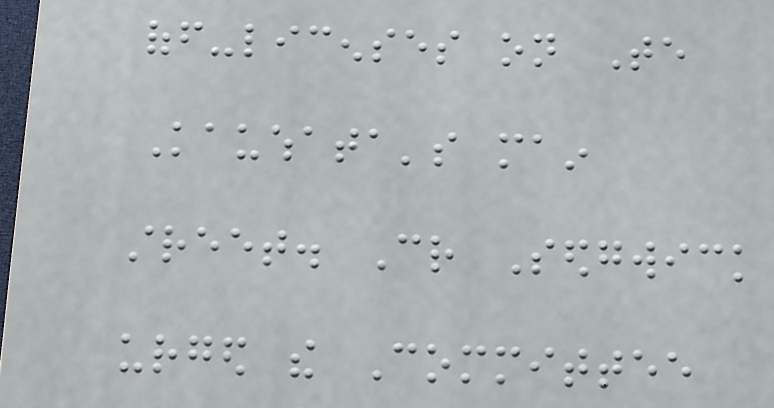off-licenses on Te
Kauwhata's main
street. Cr Sedgwick
urged the Committee
